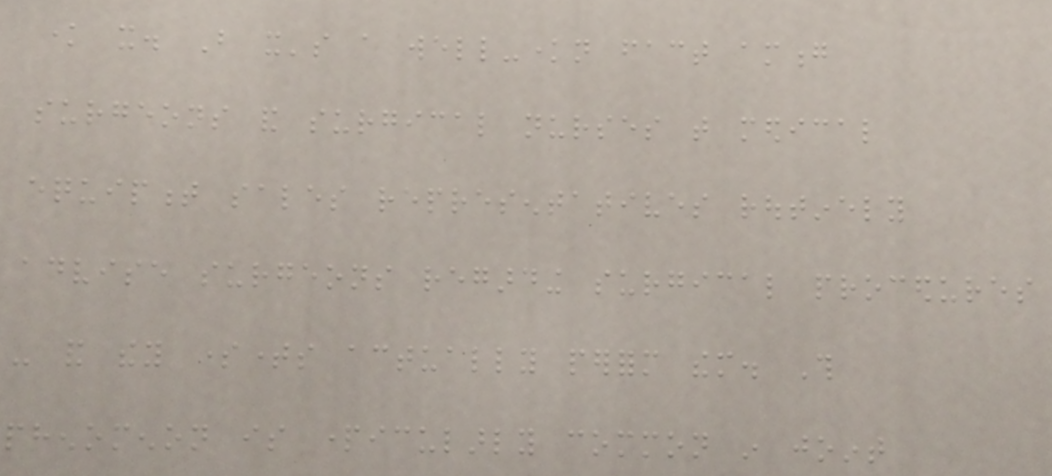know it. But it's a well-known fact among
surgeons and surgical nurses that medical
equipment sales representatives routinely
advise surgeons regarding surgical procedures
- and they sometimes actually perform them. This
phenomenon is particularly common in joint
